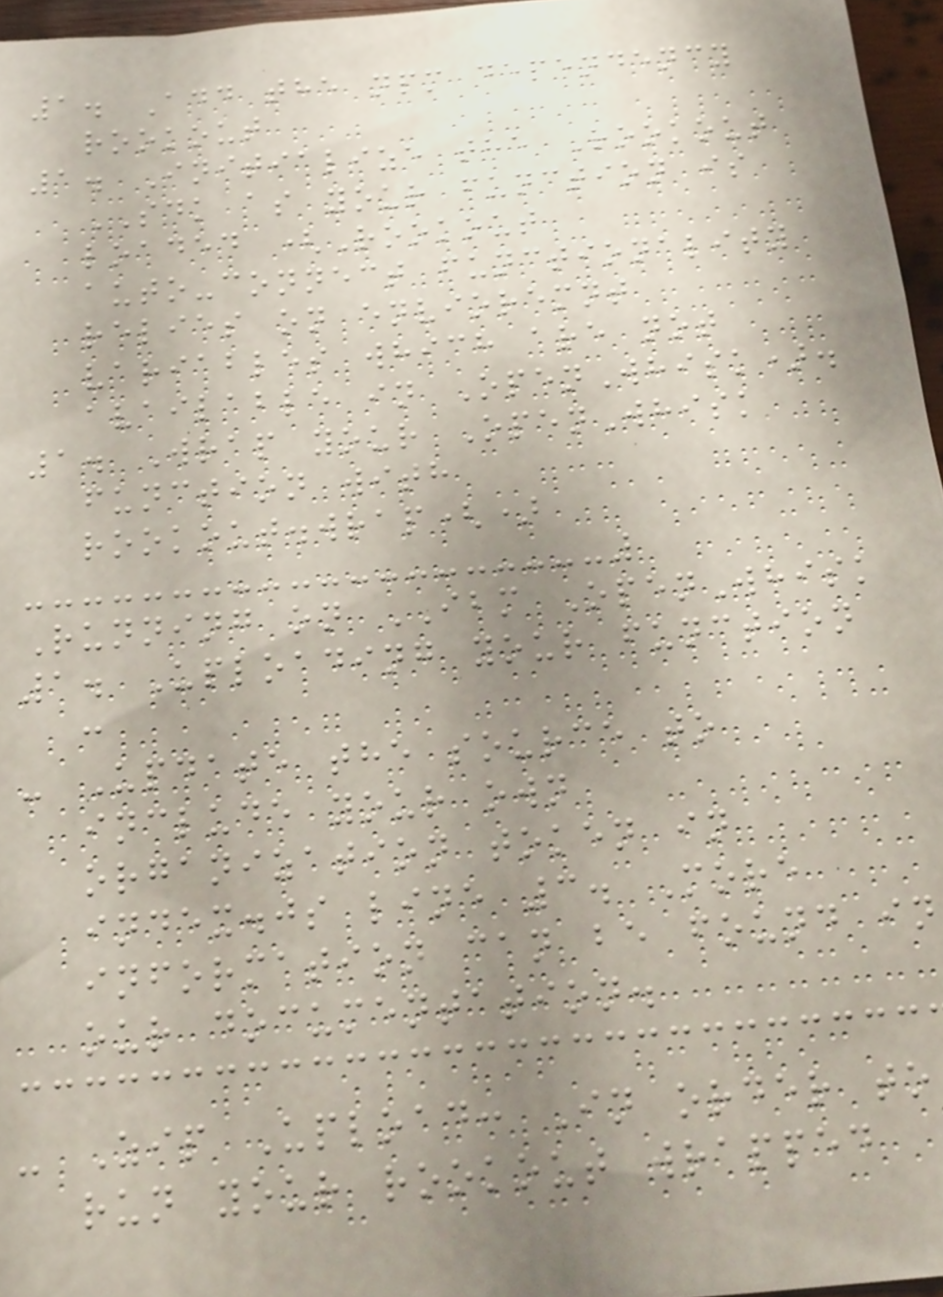1. Add the npm dependency
rookout
1. Initialize the Rookout
SDK as your function is
loaded (Rookout
auto-connect functionality
relies on envioremnt
variables which are not
available in OpenWhisk).
1. Wrap your OpenWhisk
function with
rookout.wrap()
Running on IBM OpenWhisk
1. Uploading your function
:
- Update the source to
include your own
organization token in
index.js line 3. More
information can be found in
our documentation.
- Zip Upload: In order to
run your rookout wrapped
